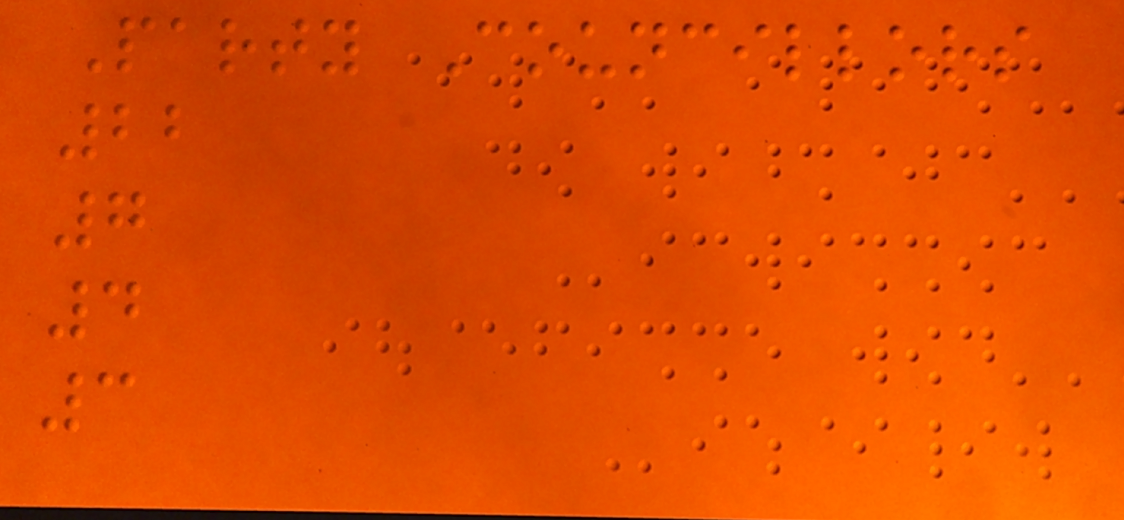Party Councillors
22
7
4
3
